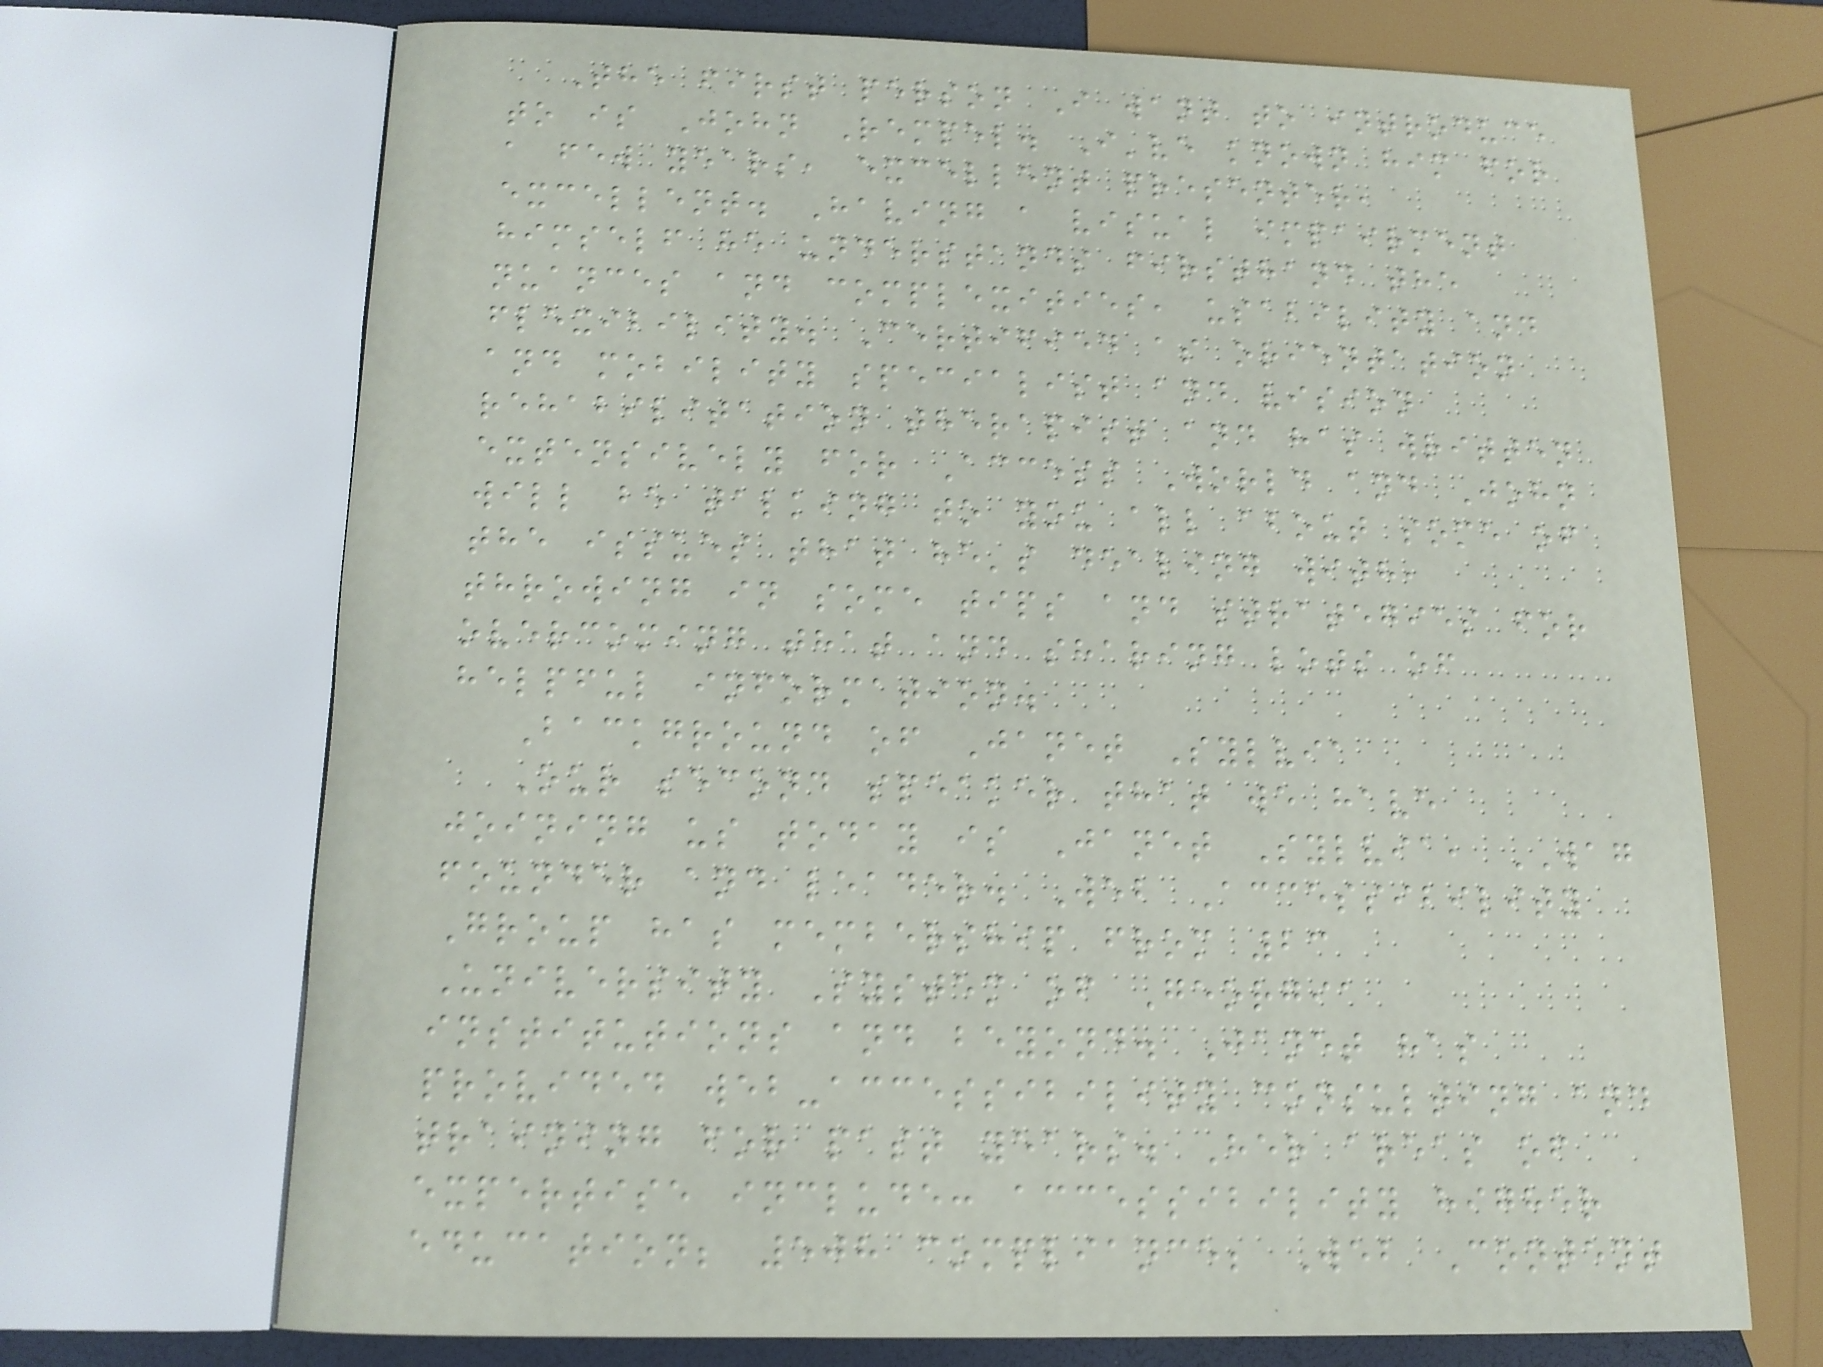The first person I want to introduce
to is John Rempel. I've known him for
a few years, excellent presenter,
excellent. Having a visual impairment
himself he understands firsthand the
nuances and complexities, usability and
flexibility. Certified as orientation
and mobility specialist and vision
rehabilitation therapist and has written
extensively for Access World and John
will be talking to you all about some of
the issues that he's dealing with,
throwing in some tips and strategies for
overcoming that and sharing lots of
helpful information.
Background of Janet Sylvia
Our second speaker that we have
joining us today is Janet Sylvia, WAG
founder and leader. Web Accessibility
Group has membership from 23
University System of Georgia
institutions and beyond. Janet has
provided web-accessibility consulting and
training for past years. Her areas of
expertise include: accessibility higher
education; 508 compliance; Web Content
